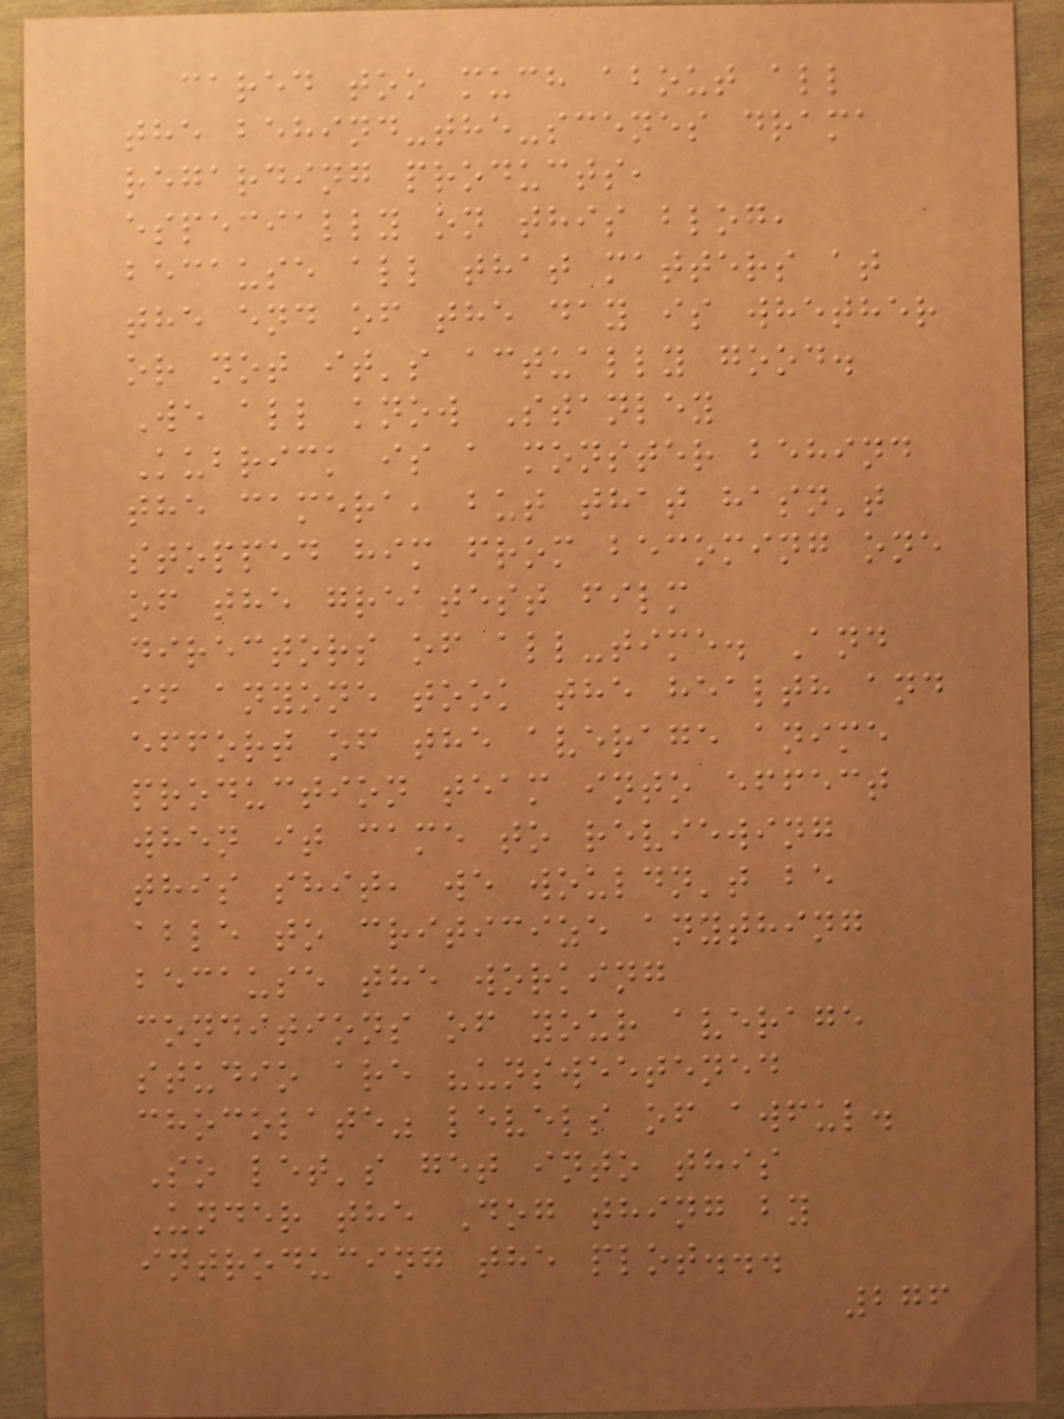cared too much about all
the behind-the-scenes drama
regarding products,
especially on this blog,
because all that matters at
the end of the day is whether
or not it's actually good.
We all know Stanley
Kubrick is a monster behind
the camera, but that hasn't
stopped him from becoming one
of the greatest film
directors of all-time. And
if anyone took the health and
effort of the average anime
production team into effect
when it came to reviewing
this shit, we wouldn't be
able to criticize anything
because the working
conditions of your average
studio are "unsweetened
chocolate" levels of awful.
So let's get into this
Under the Dog thing by
introducing the plot...
276
